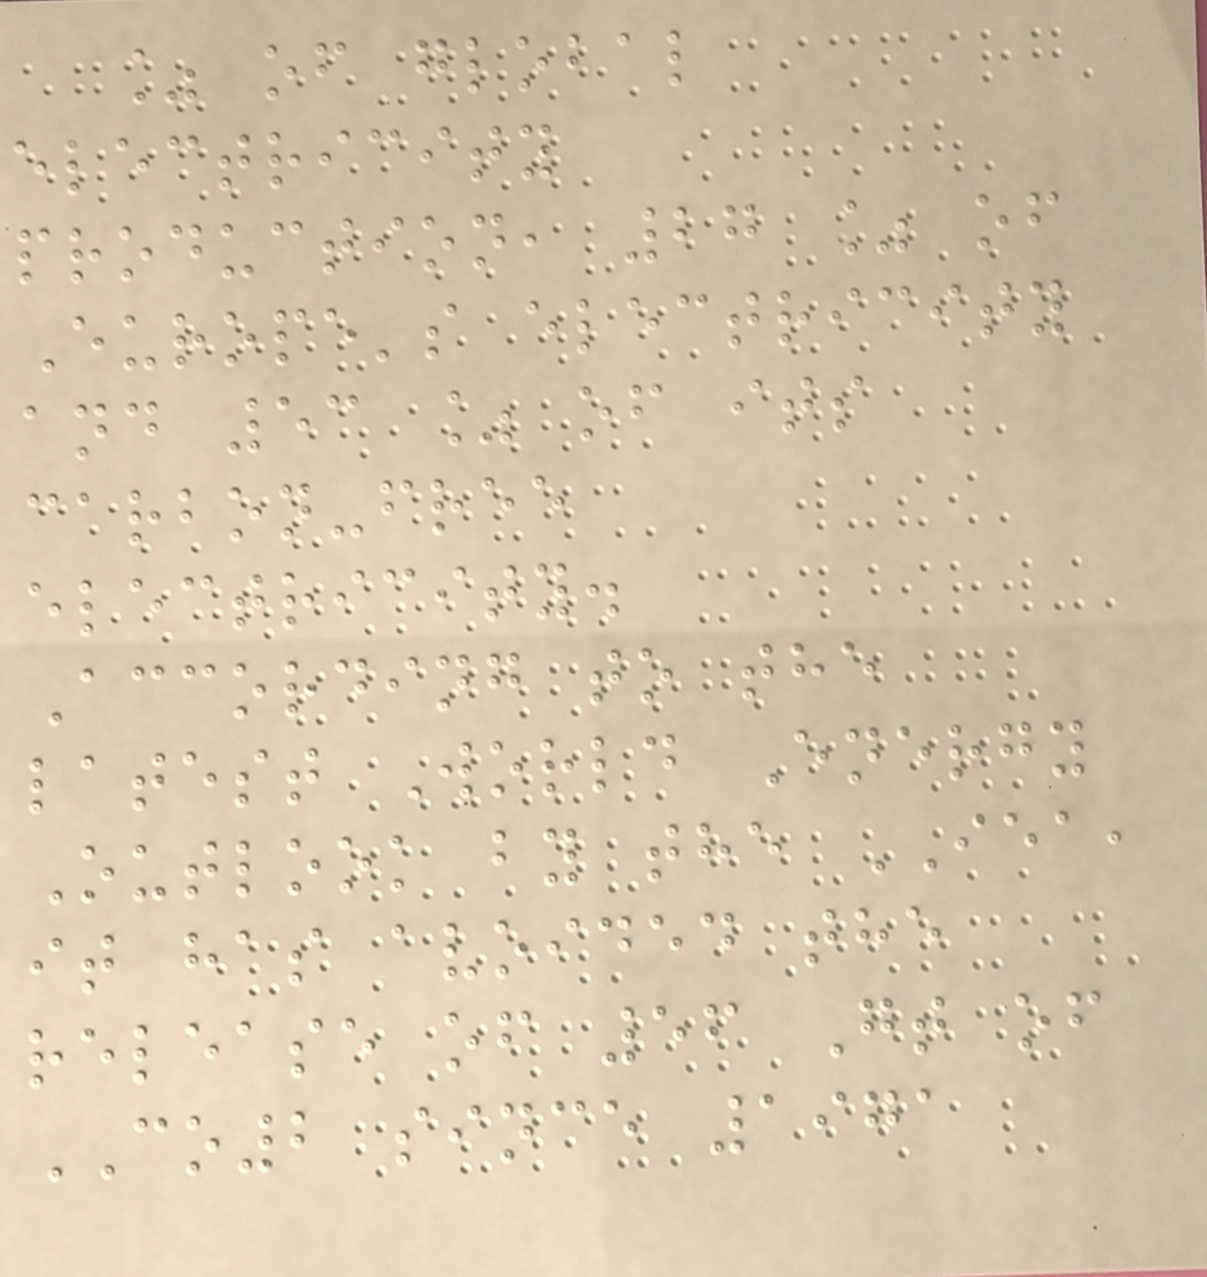% of global
electricity
production, 27 % of
Europe's electricity
and 53 % of its
carbon-free
electricity.
According to the
latest World Energy
Outlook by the IEA,
it has avoided the
release of 56 Gt of
CO2 since 1971
